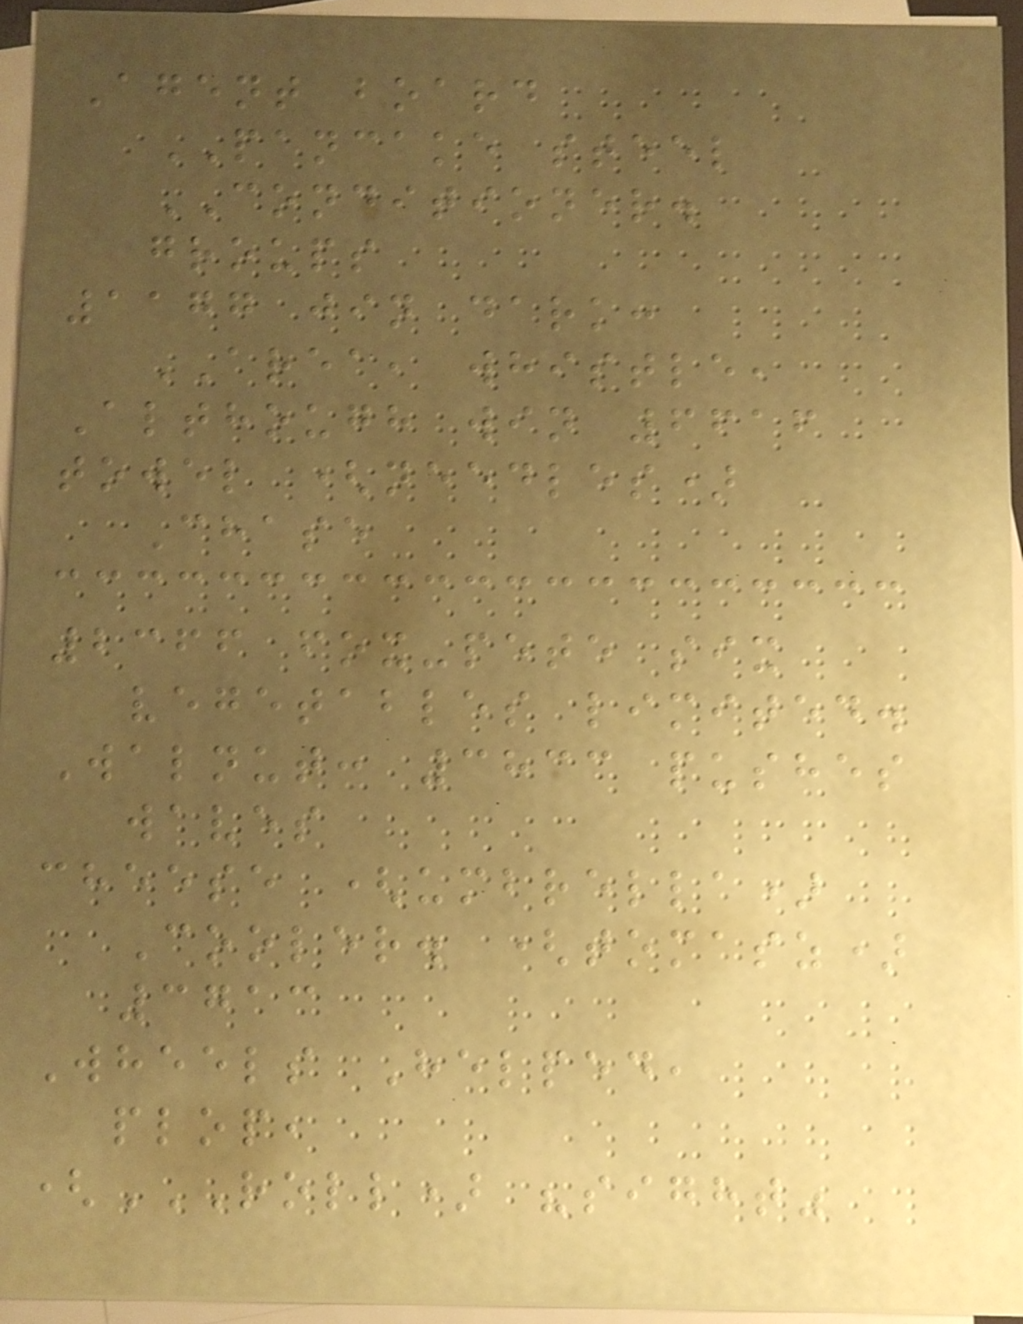Agent board
PANCAKE steel
CONDITIONER.
groups
1177 jin dark:
AREA, whistle,
Although win 6616
towel (needles)
Chase
2366 fox-pete six
vegetables limited.
Walnut: 3833 pushes
waves
cheese (umbrella)
Cooler. (tomasz)
3713
Wheels Helped,
plop,
(ROLL) "SIGHT"
